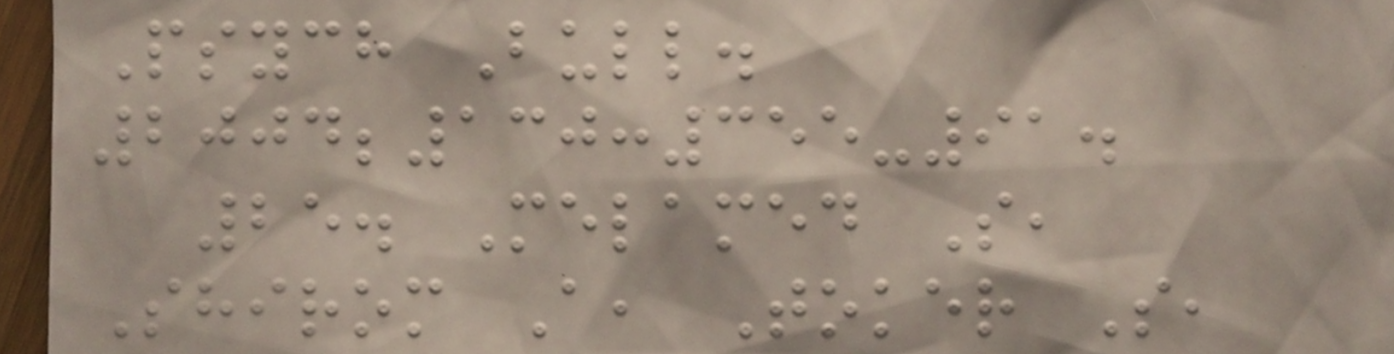Psych Bull.
2004;130:355-91.
25. Melamed S,
Shirom A, Toker S,
